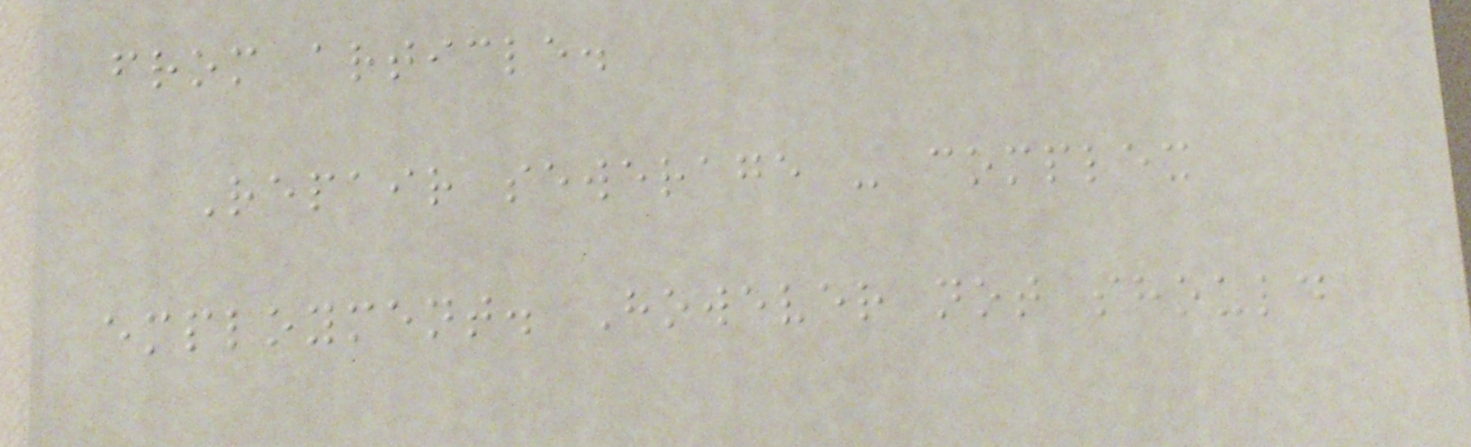from article.
Repair sewerage - complex
employment. However not should
